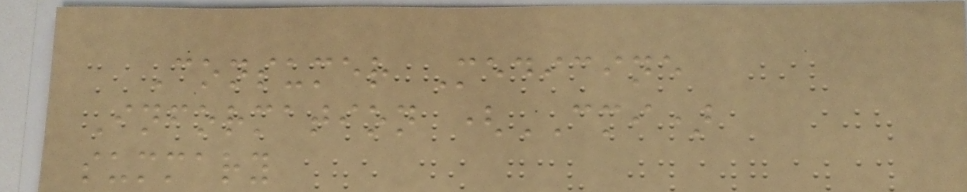Consumer Medicine
Information (CMI)
summary
